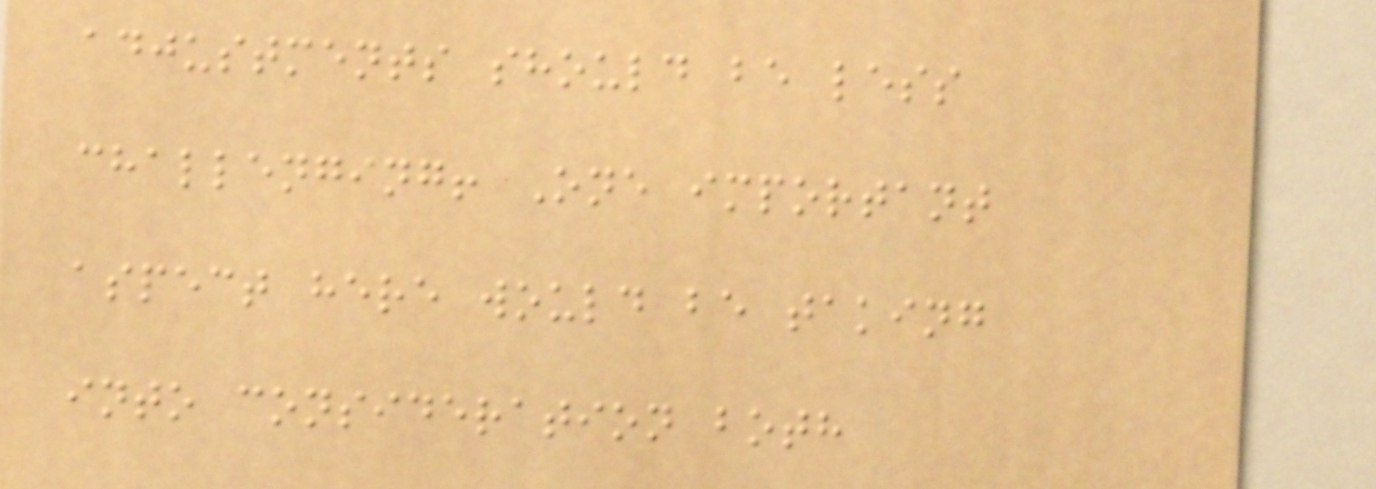adjustments should be less
challenging! One important
aspect here would be taking
into consideration both
